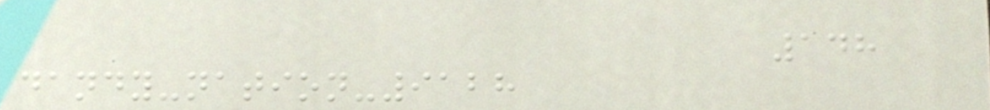148
dandy-nation-9128
